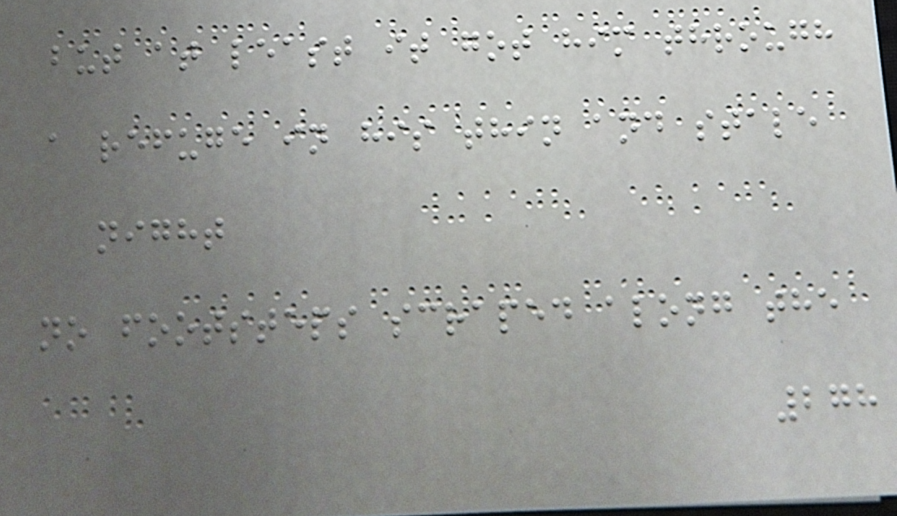but at least it got him through
a refuge in his thin and stale
night
no footsteps scraped along the
278
